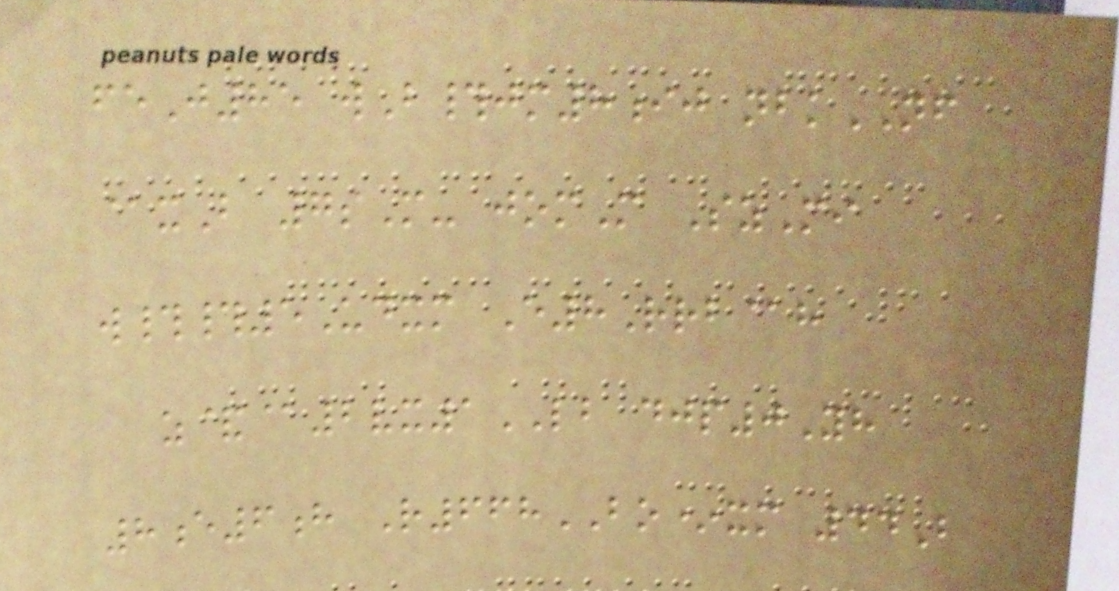feJ85 wB#jm8ij nbkNF
@xB 7sM- jomM SzMi
w##5Udxm E8Rrb@h
z&@2vx1LB djp0Yh
8e6h R668BO*xm 44B
